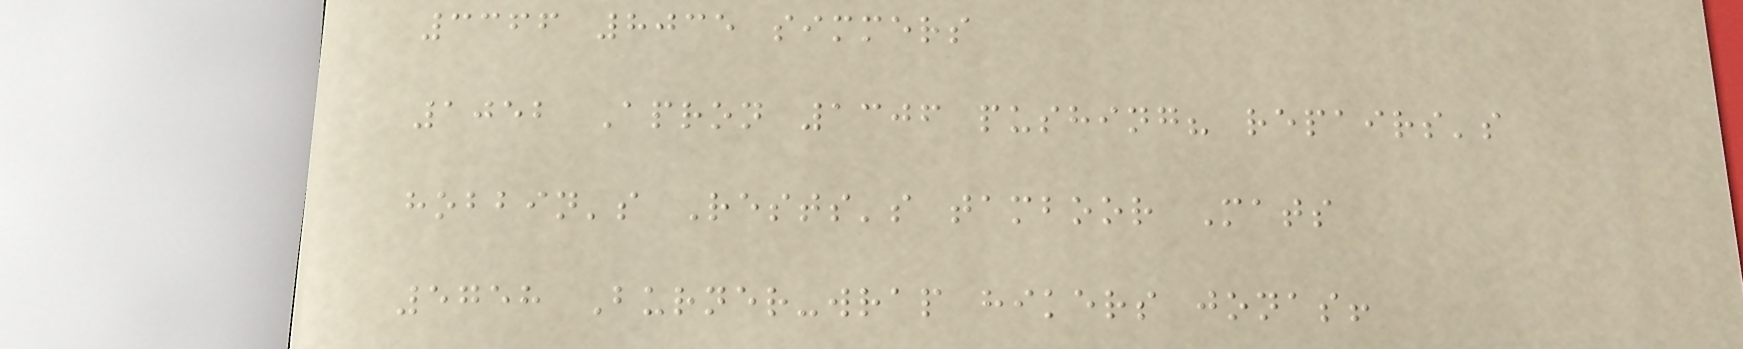3366 8035 simmers
1052 Apron 1306 pushing? repairs's
hobbin's Rests's tamboor Mats
5758 Burner-wrap hikers jonas!
